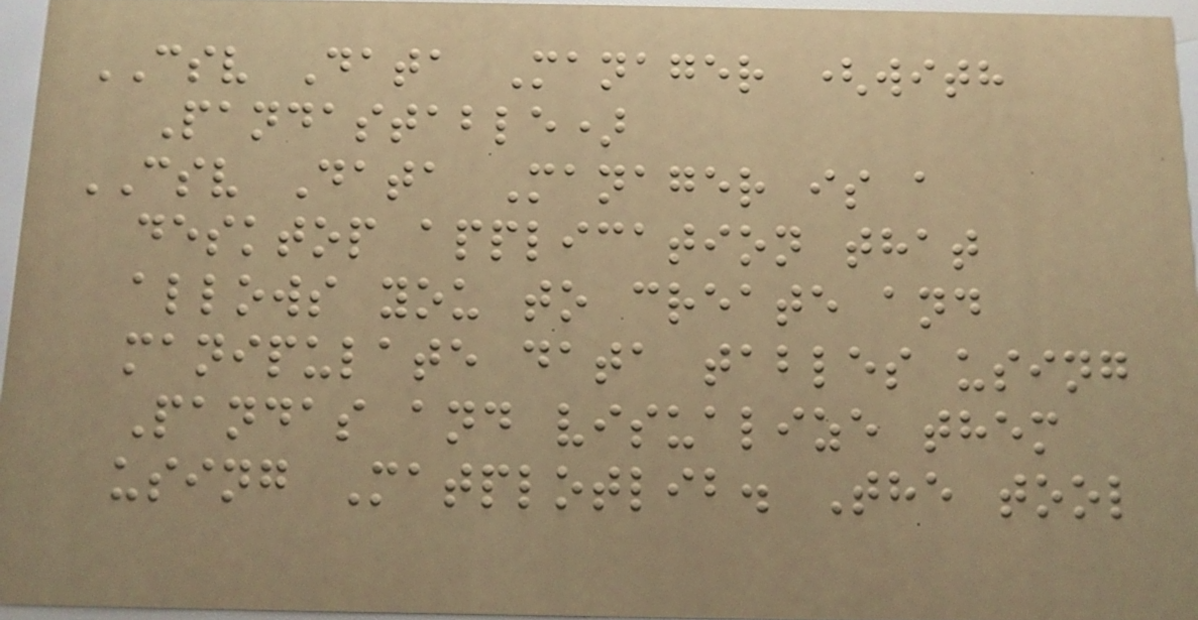CSV Data Manager (with
Pandastable)
CSV Data Manager is a
desktop application that
allows you to create and
manipulate data tables using
Pandas and visualize them
using Matplotlib. The tool
